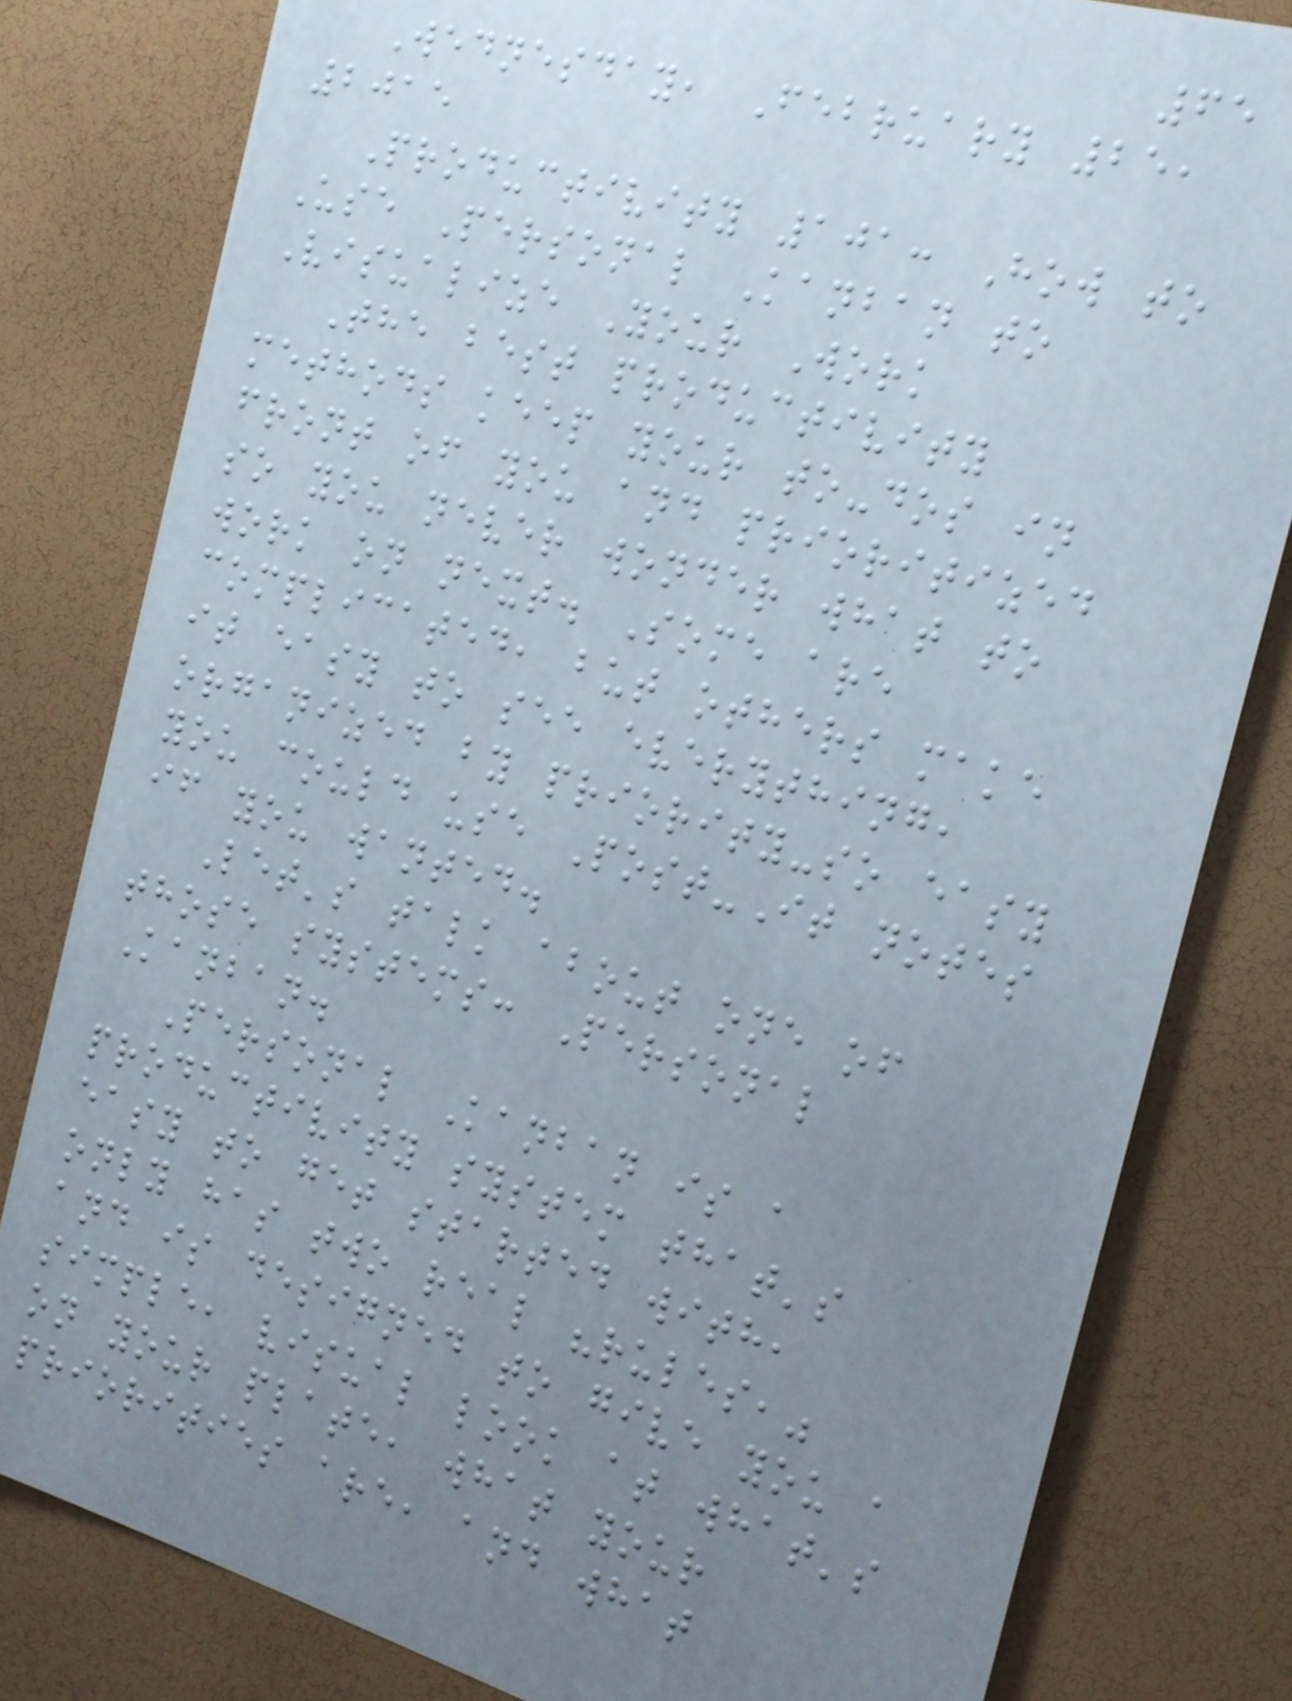65
Wednesday, February 25,
2015
Productivity 101: How to
Use Personal Kanban to
Visualize Your Work
The best productivity
methods keep your to-dos in
front of you and prioritized
so you never wonder what to
work on next. Some are
complicated, but others make
it easy to see everything,
organized by priority-so easy
you could use Post-It notes
if you wanted.
Let's talk about one of
those systems: Personal
Kanban.
Personal Kanban is a
productivity system that's
easy to get started with,
only has two real "rules,"
and is designed to give you a
simple, visual look at what's
on your plate, what your
priorities are, and what
